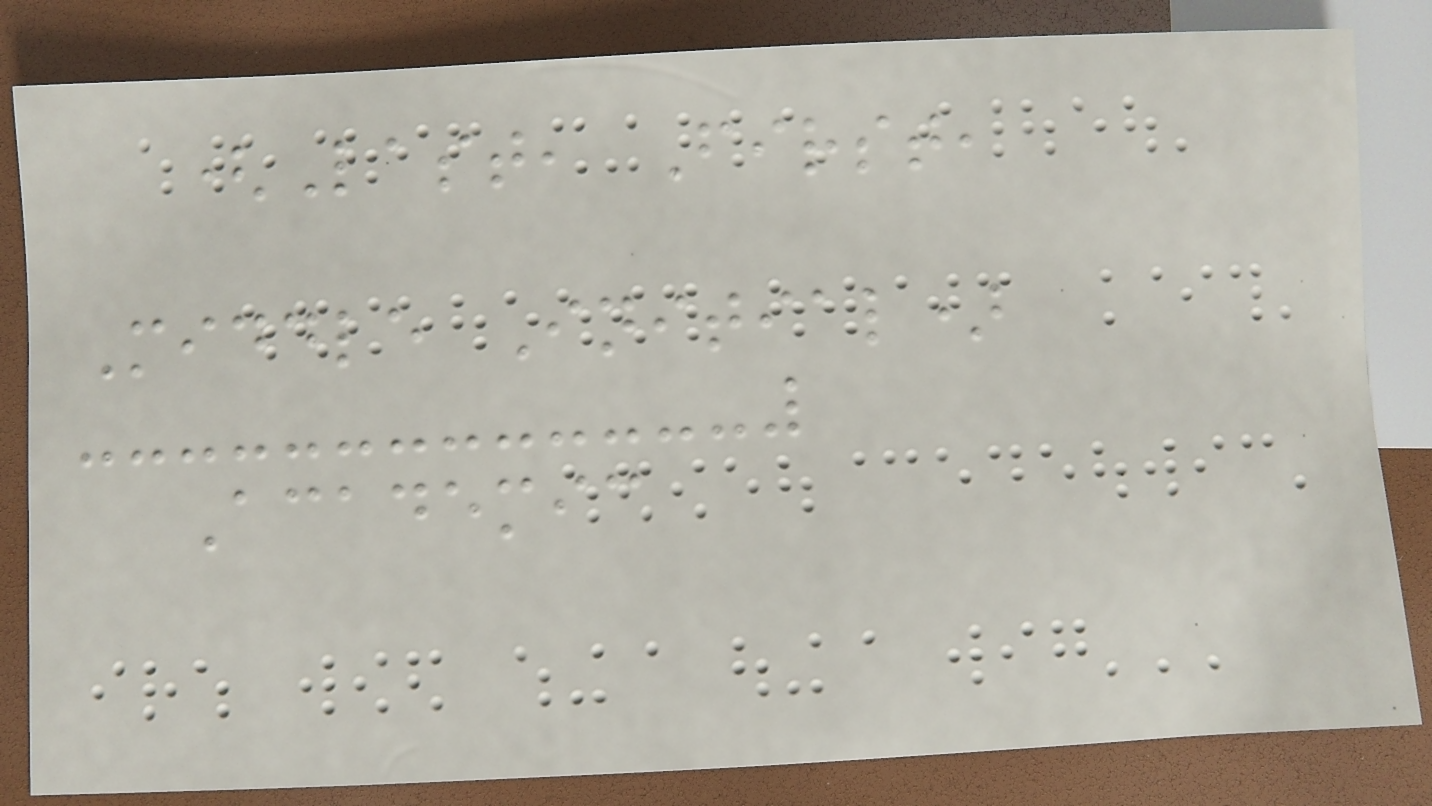(Last, First,
Middle Initial)
Academic
